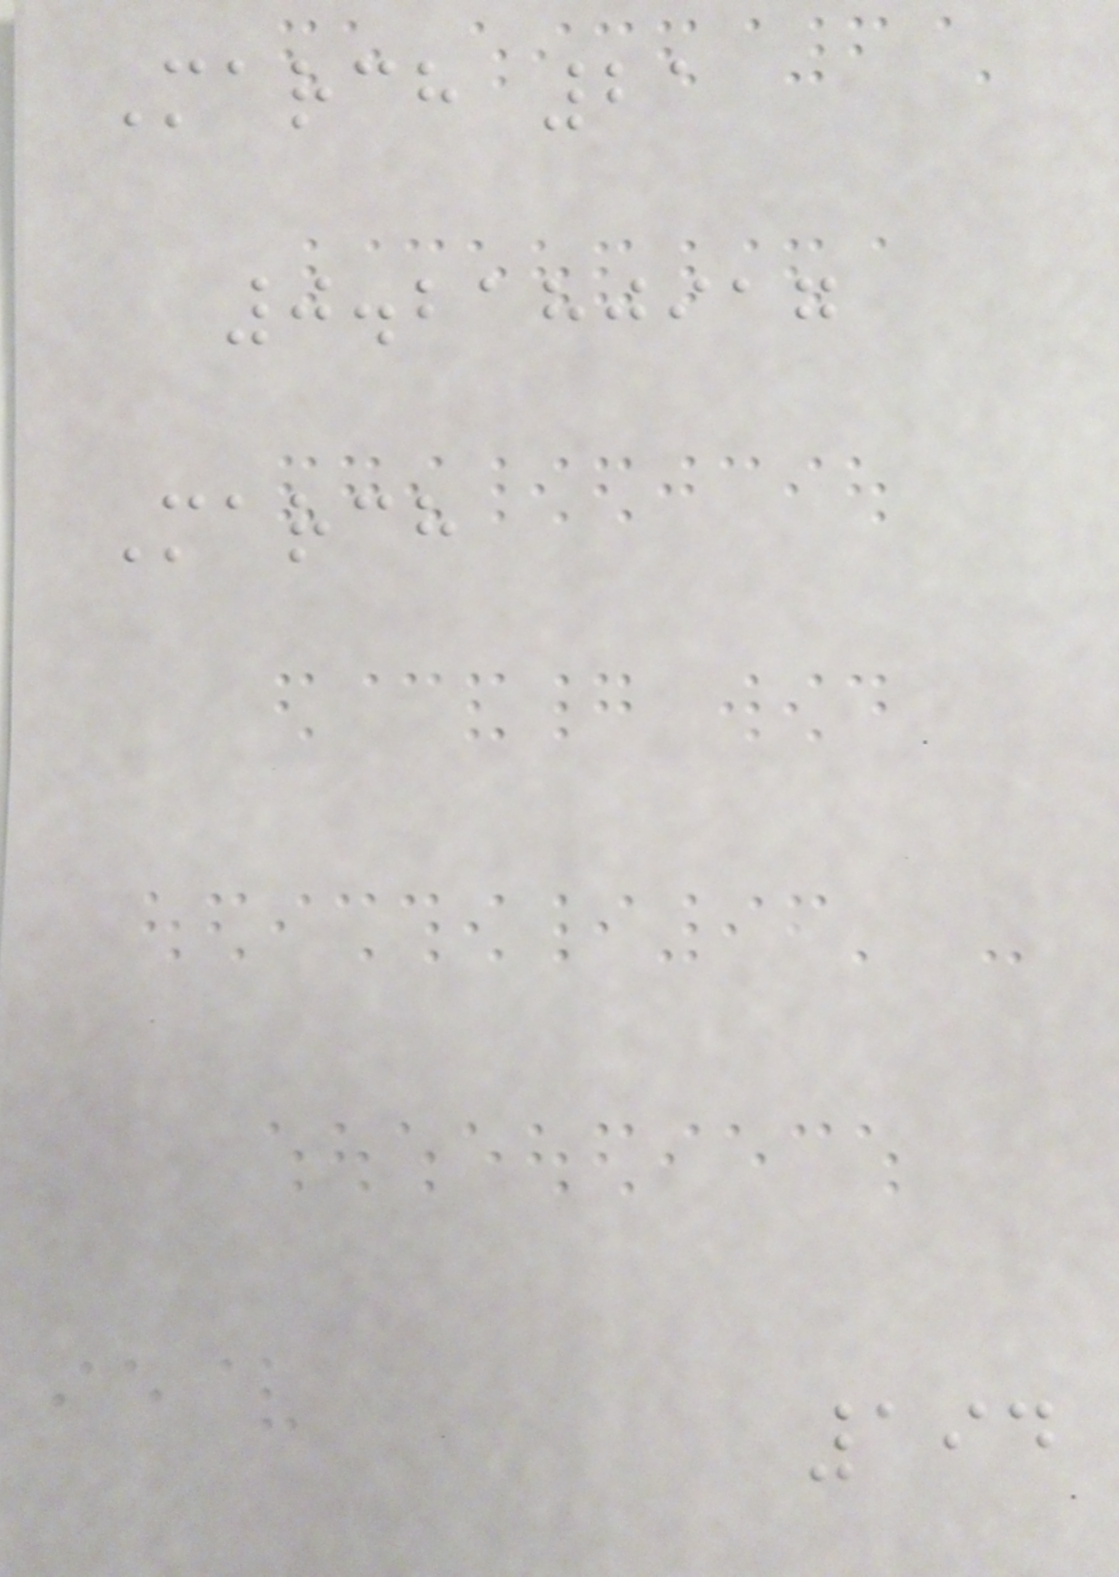March 21
0.2180917
March
194
